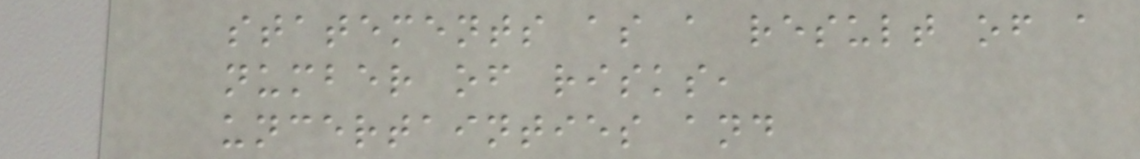statements as a result of a
number of risks,
uncertainties and
